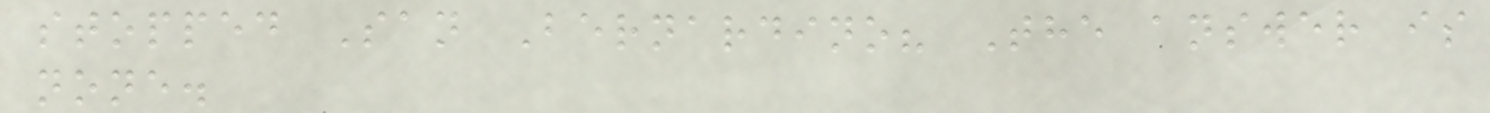stopped San Bernardino? The answer is
none.
